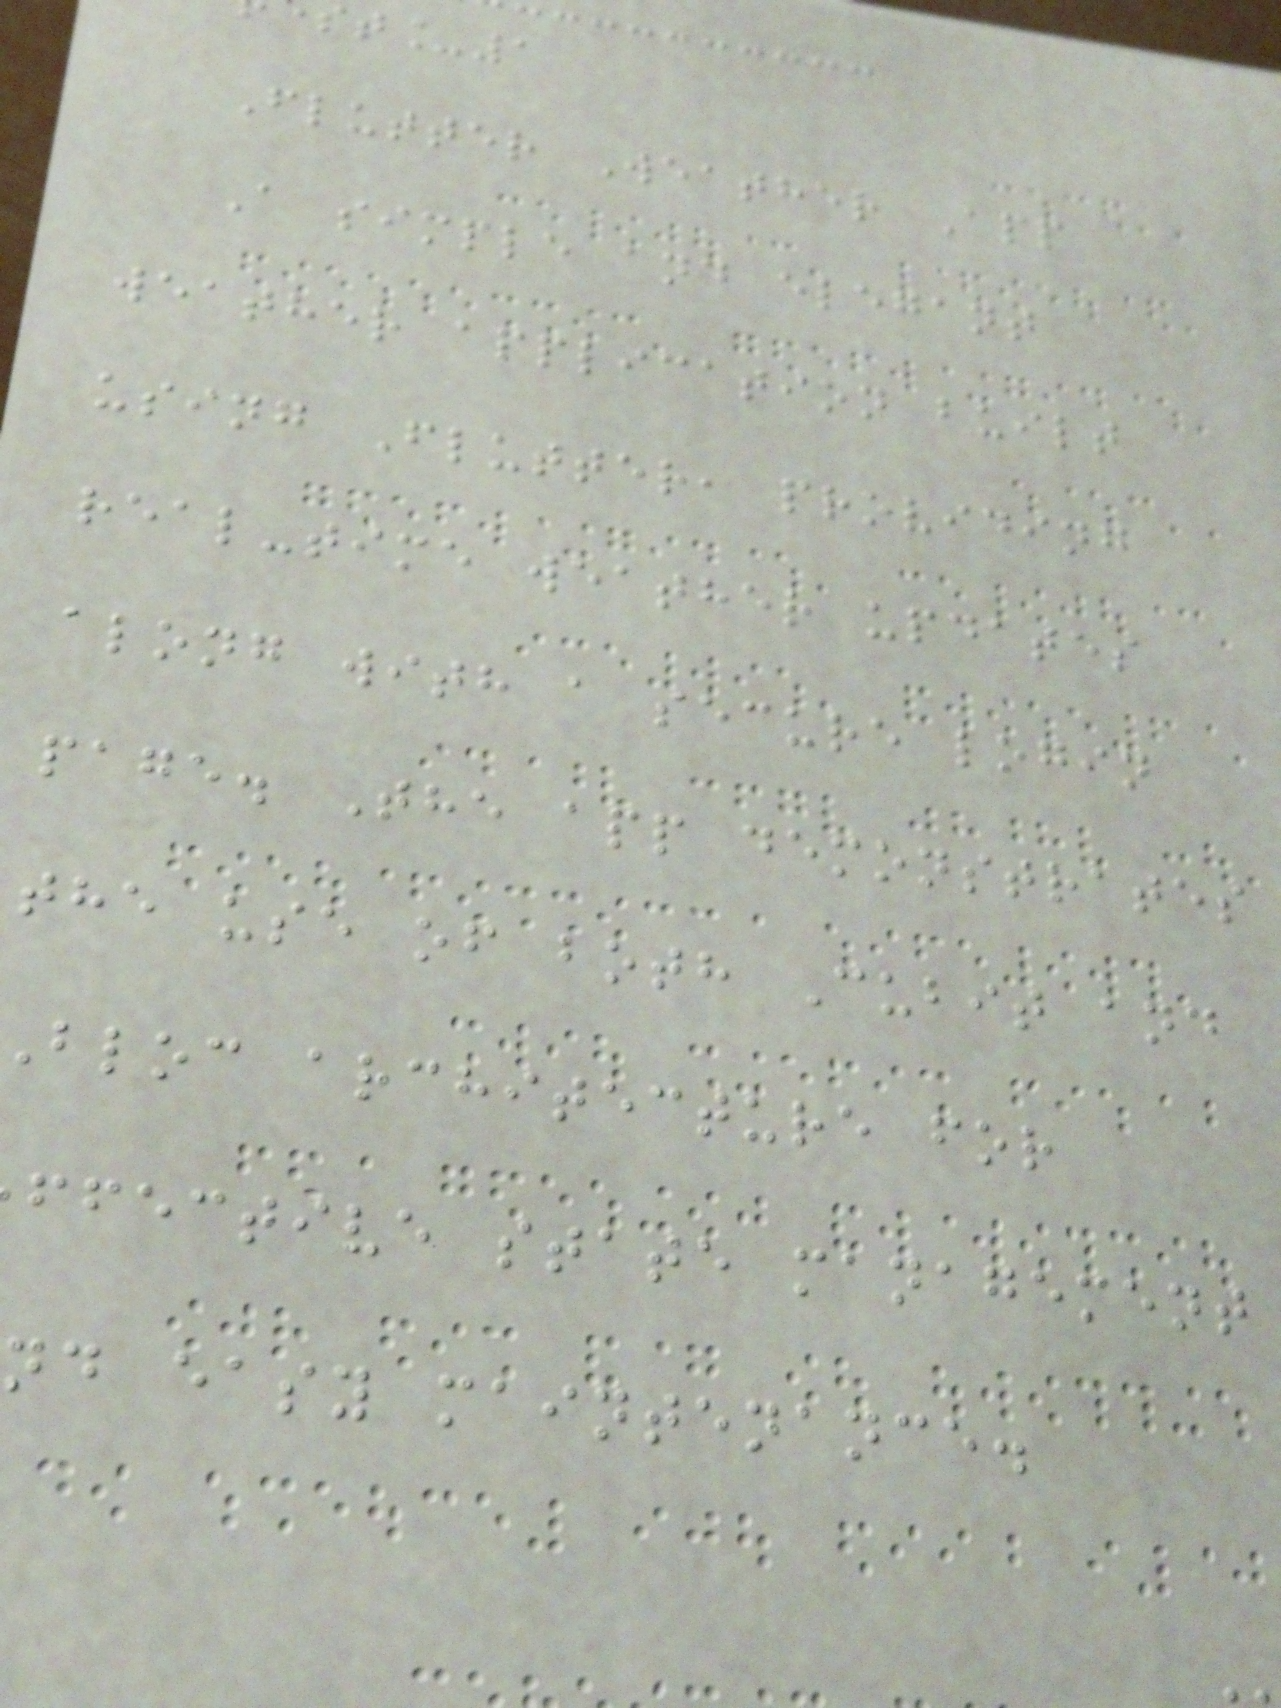st_1
Flutter Weather App
A simple and elegant
weather application built
using Flutter, providing
real-time weather updates
along with a secure login
page. The app demonstrates
the use of both Cubit and
bloc architecture for
ffective state management
nd easy maintenance.
